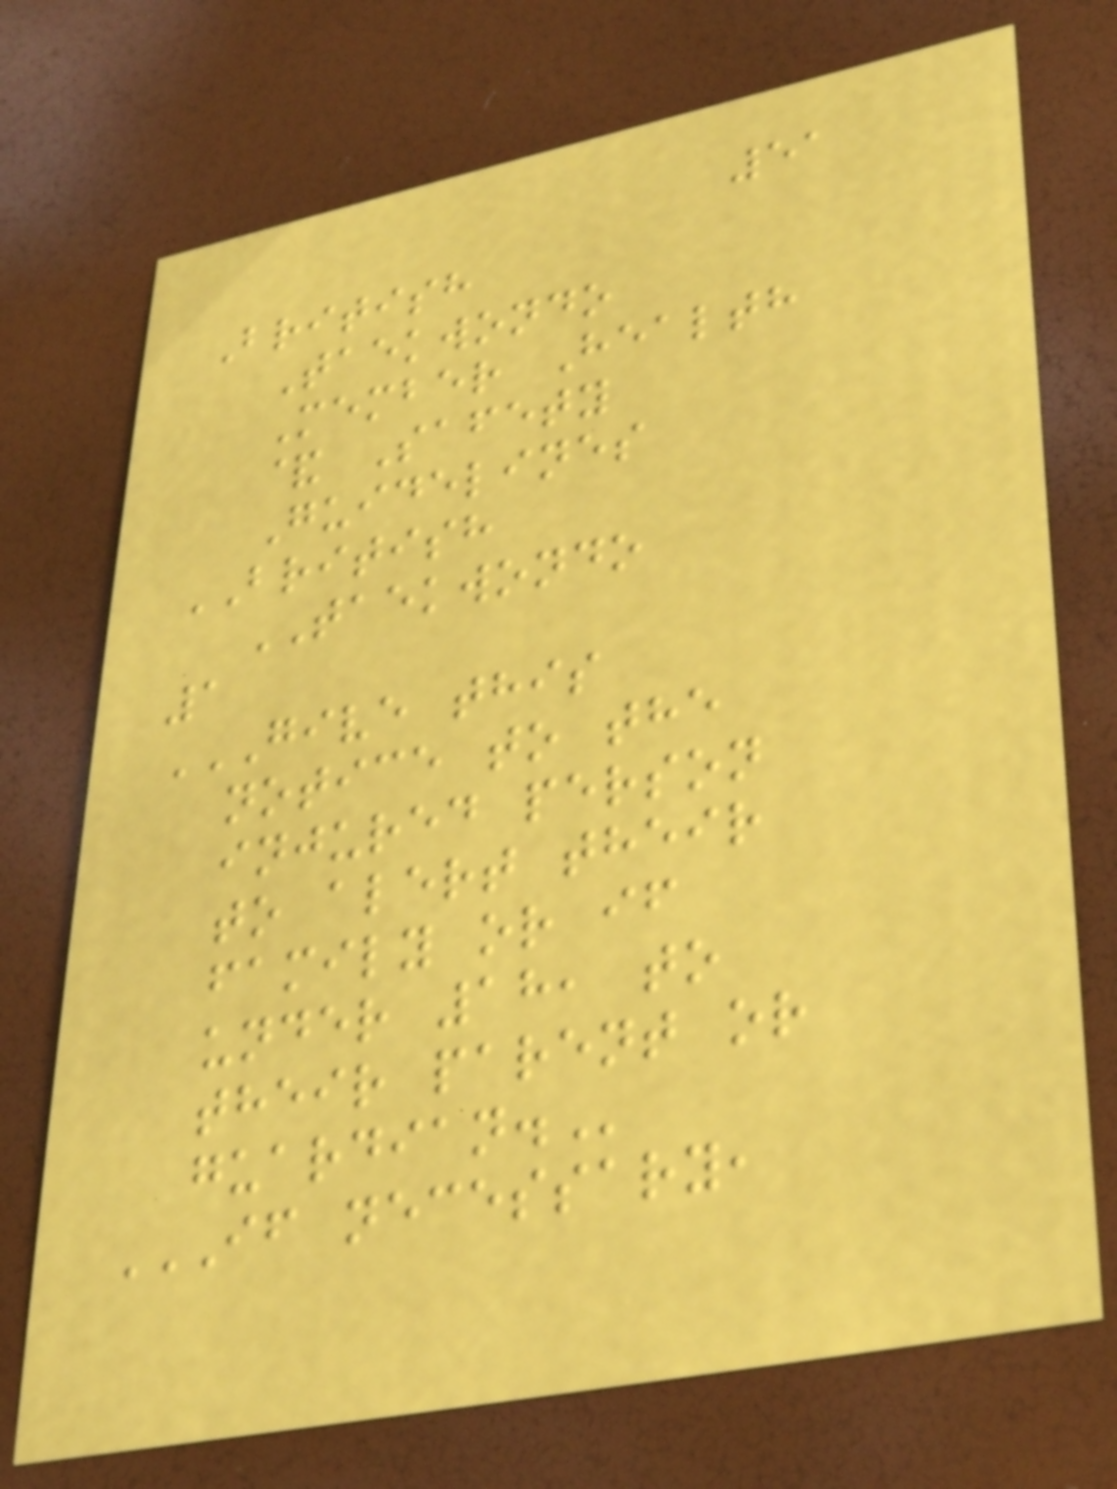51
British
Taekwondo
Member Health
& Safety
Guidelines
BRITISH
TAEKWONDO
1
GIVE THIS
NOTICE TO THE
INJURED PERSON
TO ALERT THEIR
FAMILY OR IF
UNDER 18, TO
THEIR PARENT OR
GUARDIAN.
IF NECESSARY,
